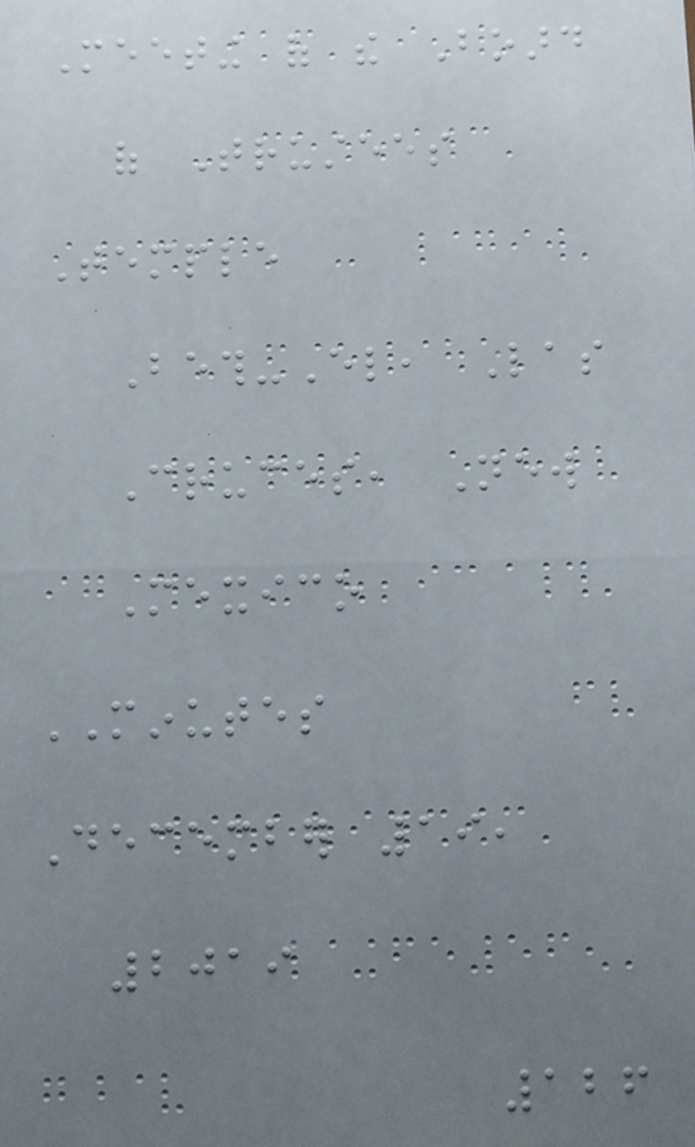Meeting of the Board
of Trustees
Temple
Beth-El, Las
Cruces, New
Mexico
MINUTES
December 19,
2019
126
